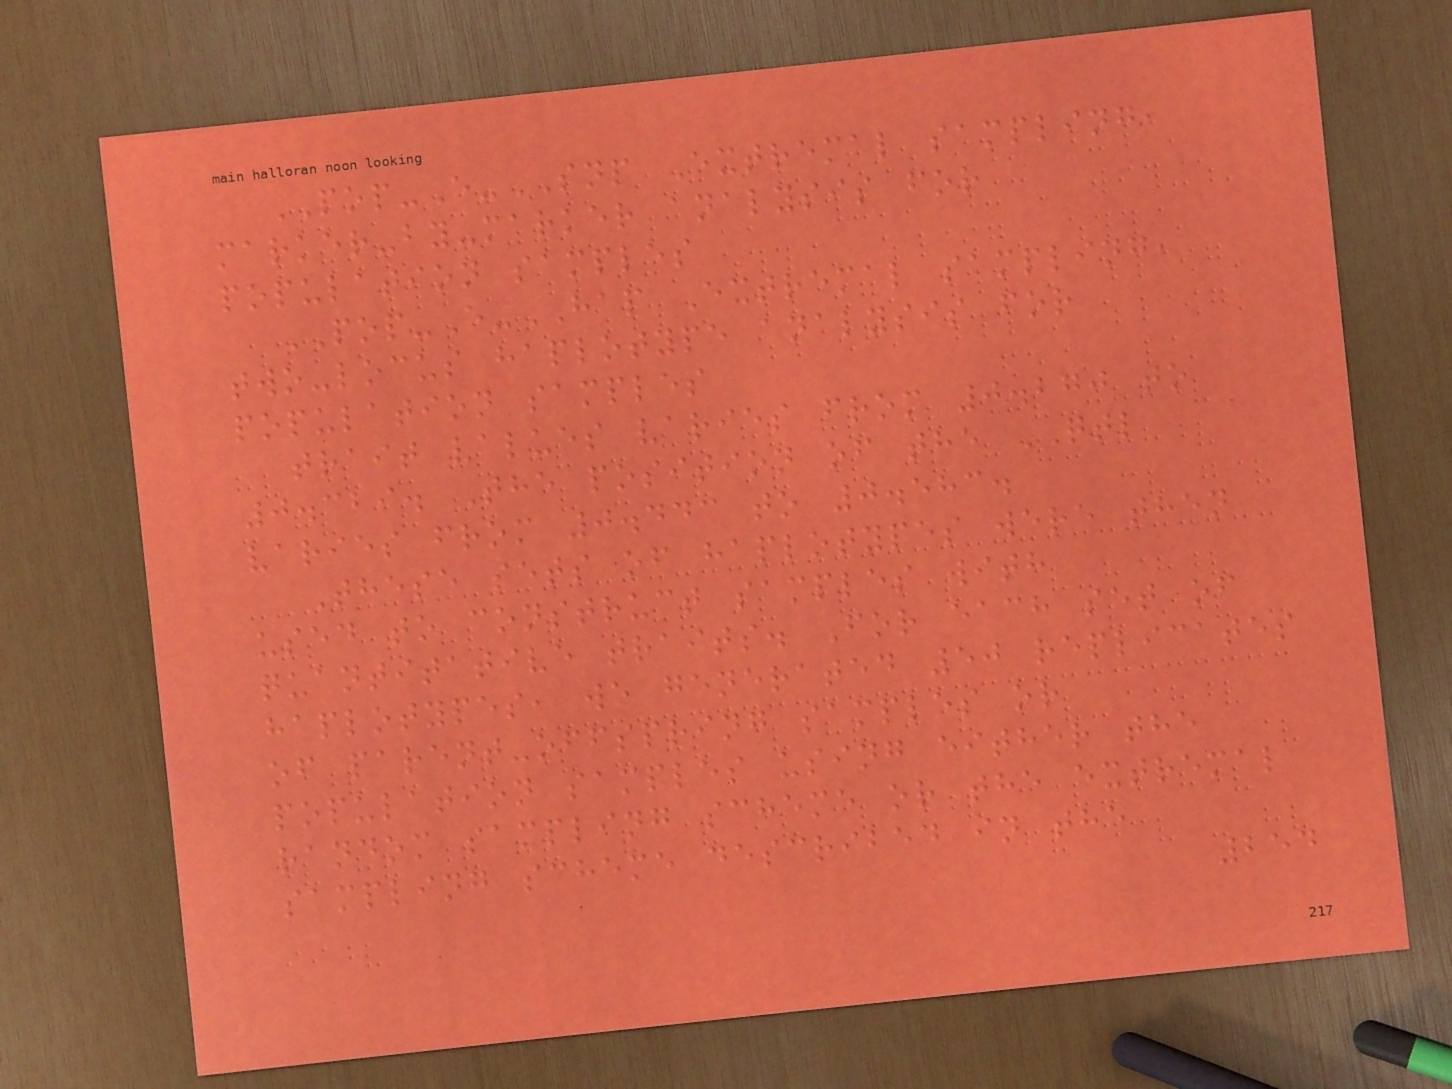POP-E-SNP Extremal sampling,
marker-by-marker analysis for
population samples
POP-E-HAP Extremal sampling,
two-locus haplotype analysis for
population samples
trait values varies from 0.270 to
0.329. The position of the QTL
varies from 0.443 to 0.583.
These sets of haplotypes were then
used to construct samples with
quantitative traits. For each set of
haplotypes, we generated 50 replicates
of parent-offspring samples or
population samples using either the
random sampling scheme or the extremal
sampling scheme described in the
254
